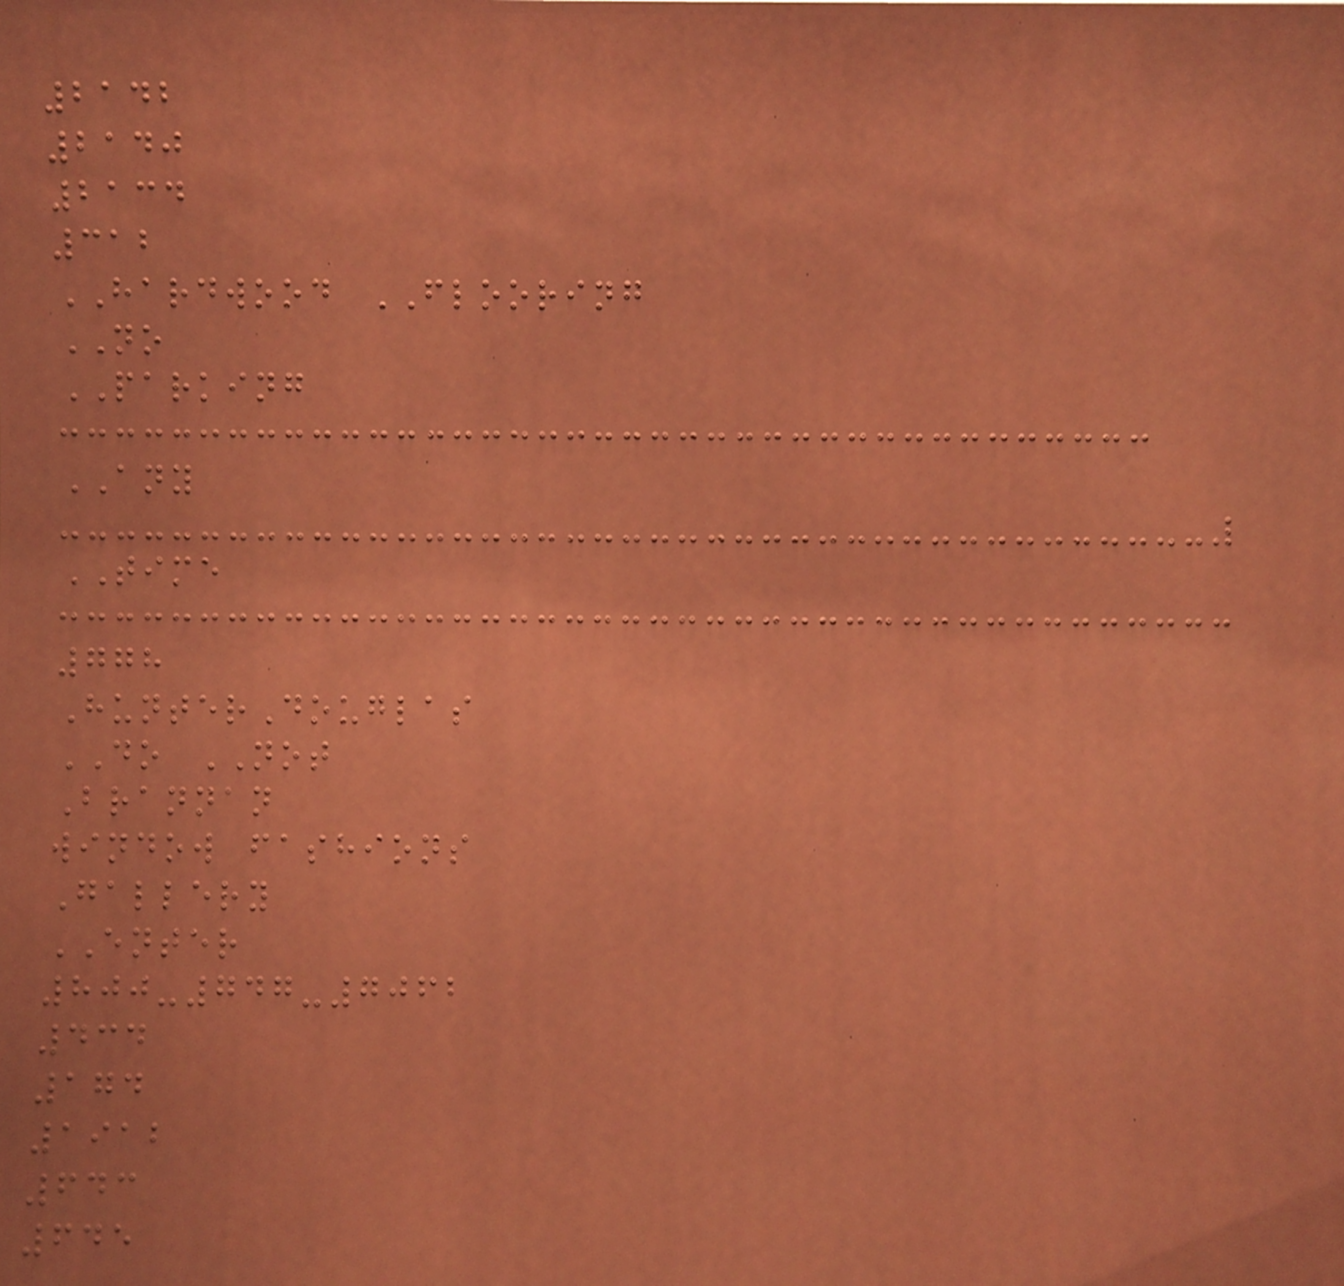2142
2140
2134
312
HARDWOOD FLOORING
NO
PARKING
ANY
TIME
778
HunterDouglas
DO NOT
Brannan
window fashions
Gallery
ENTER
800-747-7062
434
174
1912
643
645
